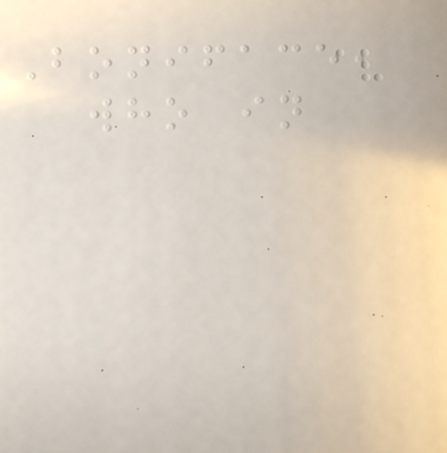Boniface,
who in
